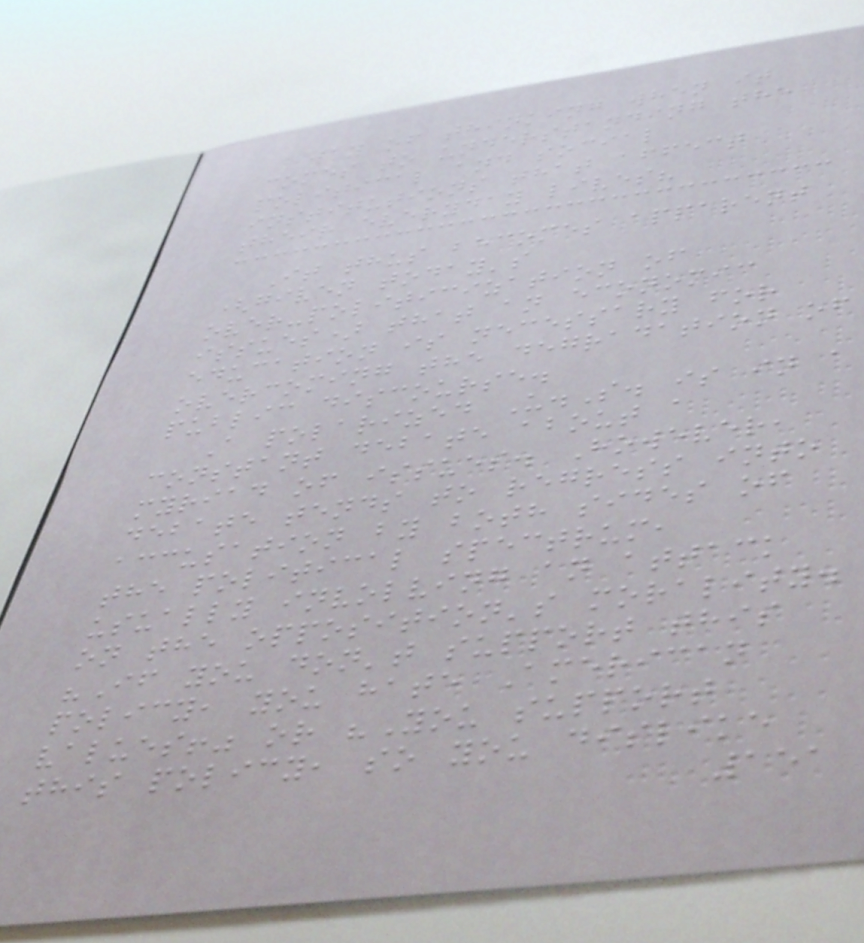way of thinking when it
comes to understanding the
political and social
institutions that affect
their everyday lives?
It thus becomes apparent
(given today's
over-politicization of
issues) that an economic
education is necessary for
overcoming the degradation of
public discourse.
A polarized U.S. is in a
constant debate about a
myriad of issues. However,
debate tends to regress into
accusation by both sides of
the political spectrum,
usually involving an attack
on the opposition's morality.
"If you don't support this
policy, you hate American
values!" or "You support
this policy, so you dislike
151
